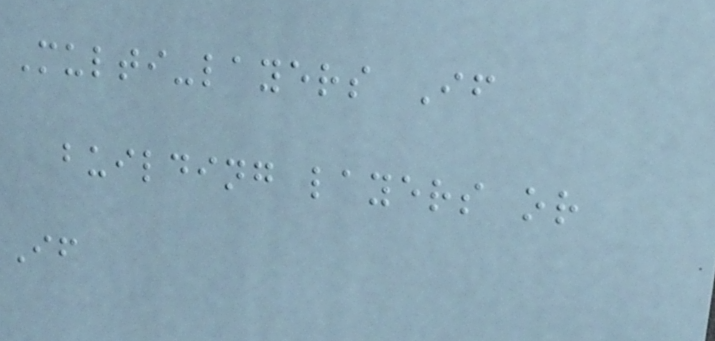Multi-layers If
building layers or
If
